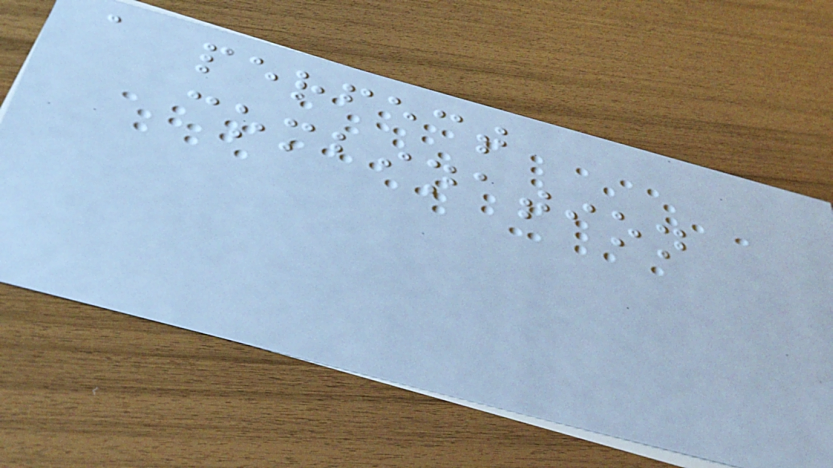a perfect
combination
